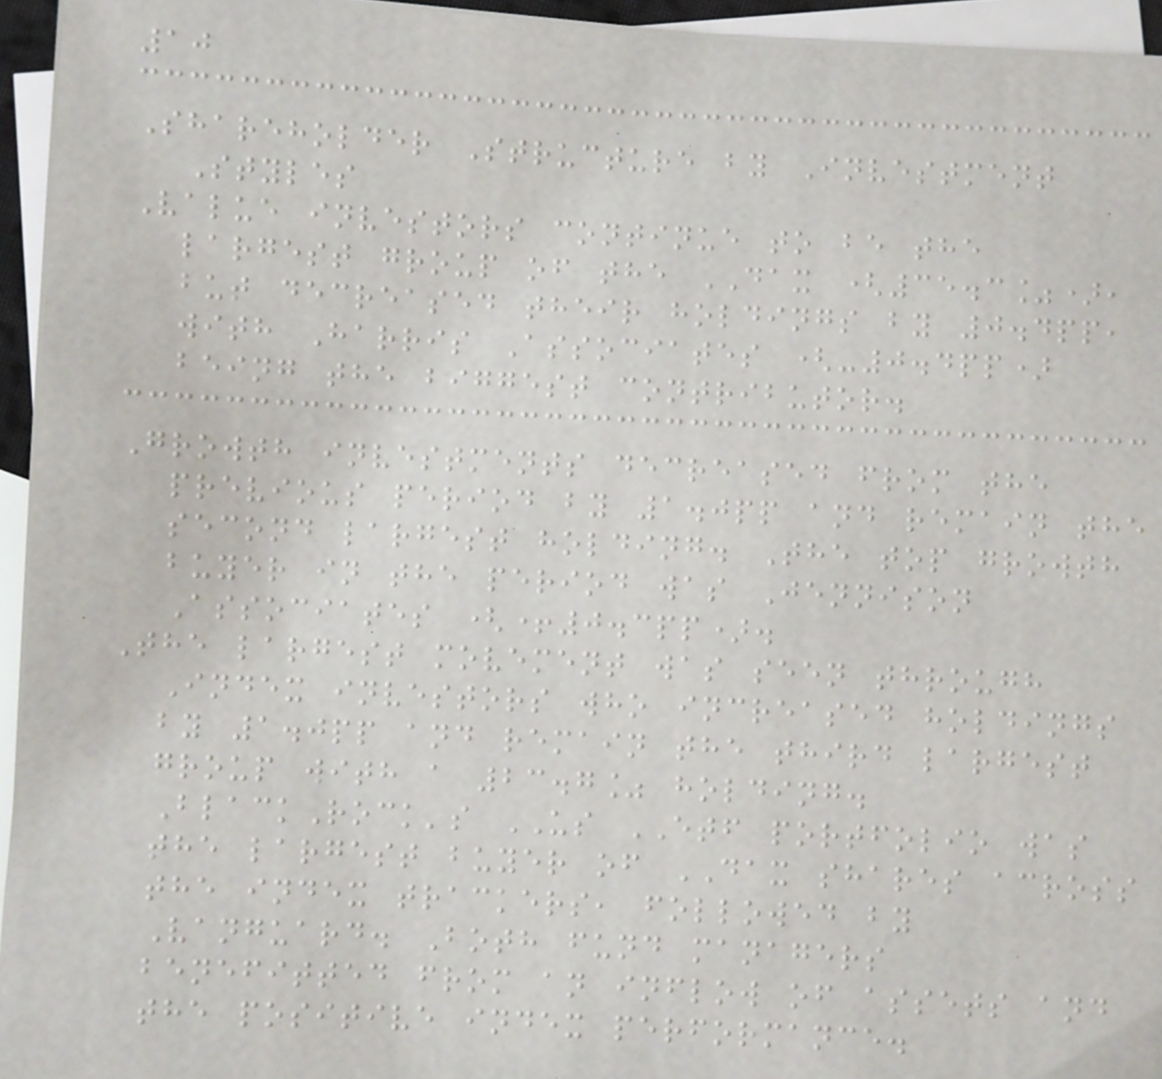10
Shareholder Structure by Investment
Styles
Value investors continue to be the
largest group of the DAX (35.3%),
but decreased their holdings by 0.4pp,
with Harris Associates (-0.4pp)
being the biggest contributor.
Growth investments decreased from the
previous period by 1.0pp and remain the
second largest holding. The top growth
buyer in the period was Jennison
Associates (+0.3pp).
The largest movement was seen through
Index investors who increased holdings
by 1.0pp and remain the third largest
group with a 23.7% holding.
BlackRock's US ETF portfolio was
the largest buyer of DAX shares across
the index trackers, followed by
Vanguard. Both fund managers
benefitted from an inflow of assets and
the positive index performance.
